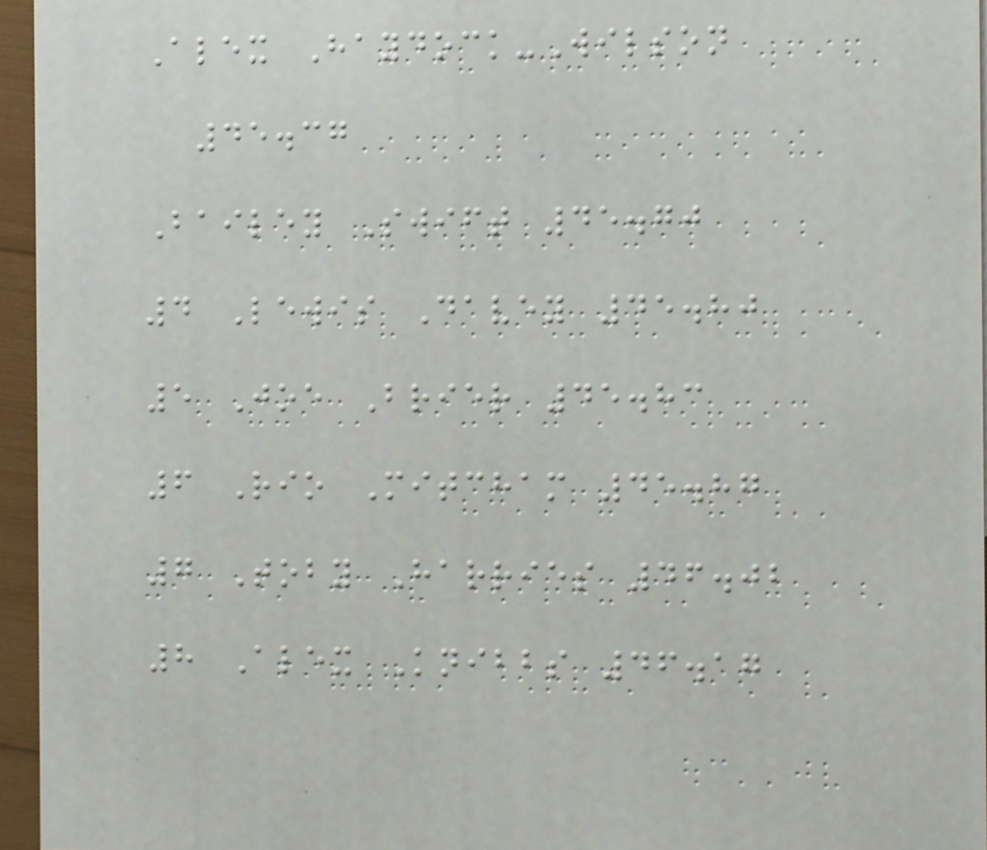Alex Haydock-Wilson
45.37
Bailey Swift 45.70
4 Lewis Davey 45.80
5 Joe Brier 45.83
6 Rio Mitcham 45.87
7 Toby Harries 46.02
8 Alex Knibbs 46.17
